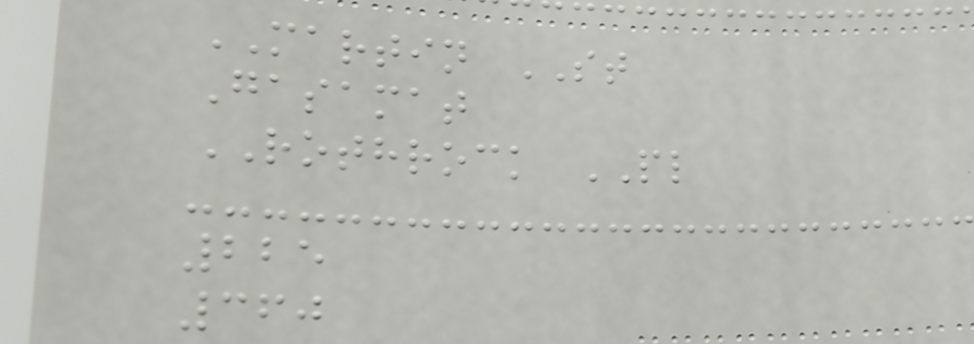MARTIN ST
Gasamat
ROTHROCK PL
225
360
